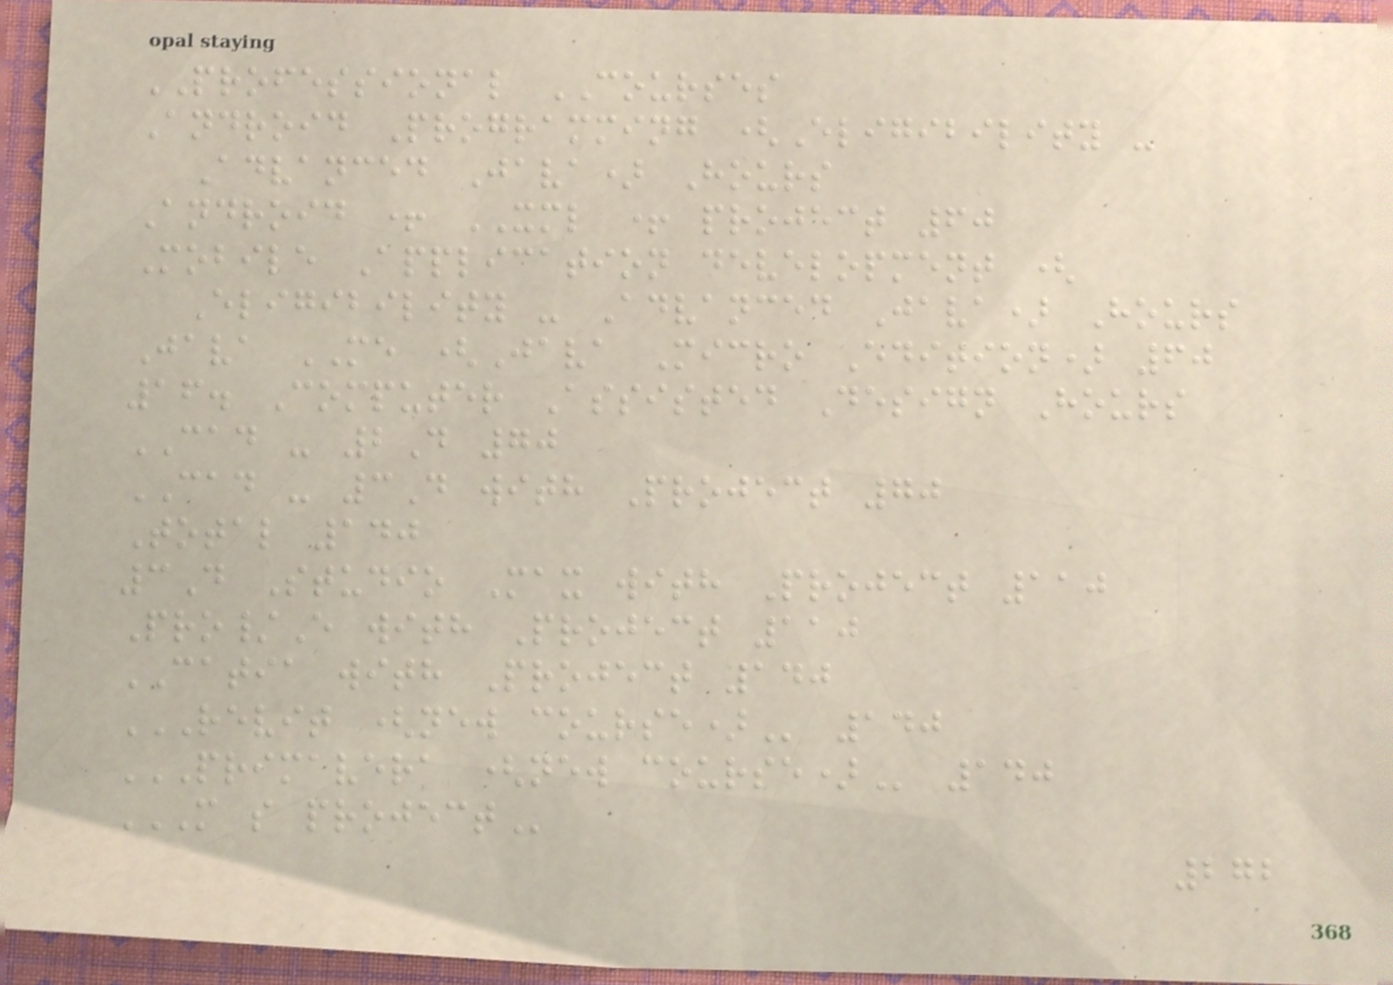PROFESSIONAL COURSES
Android Programming (Eligibility -
Advanced Java) Hours
Android + XML + project 60
Mobile Application development (
Eligibility - Advanced Java) Hours
Java ME (Java Micro Edition) 60
16. Computer Assisted Design Hours
CAD - 2D 70
CAD - 3D with Project 70
Total 140
3D Studio Max with Project 110
Pro/E with Project 110
CATIA with Project 140
REVIT (NEW COURSE) 140
PRIMAVERA (NEW COURSE) 140
M S PROJECT
272
